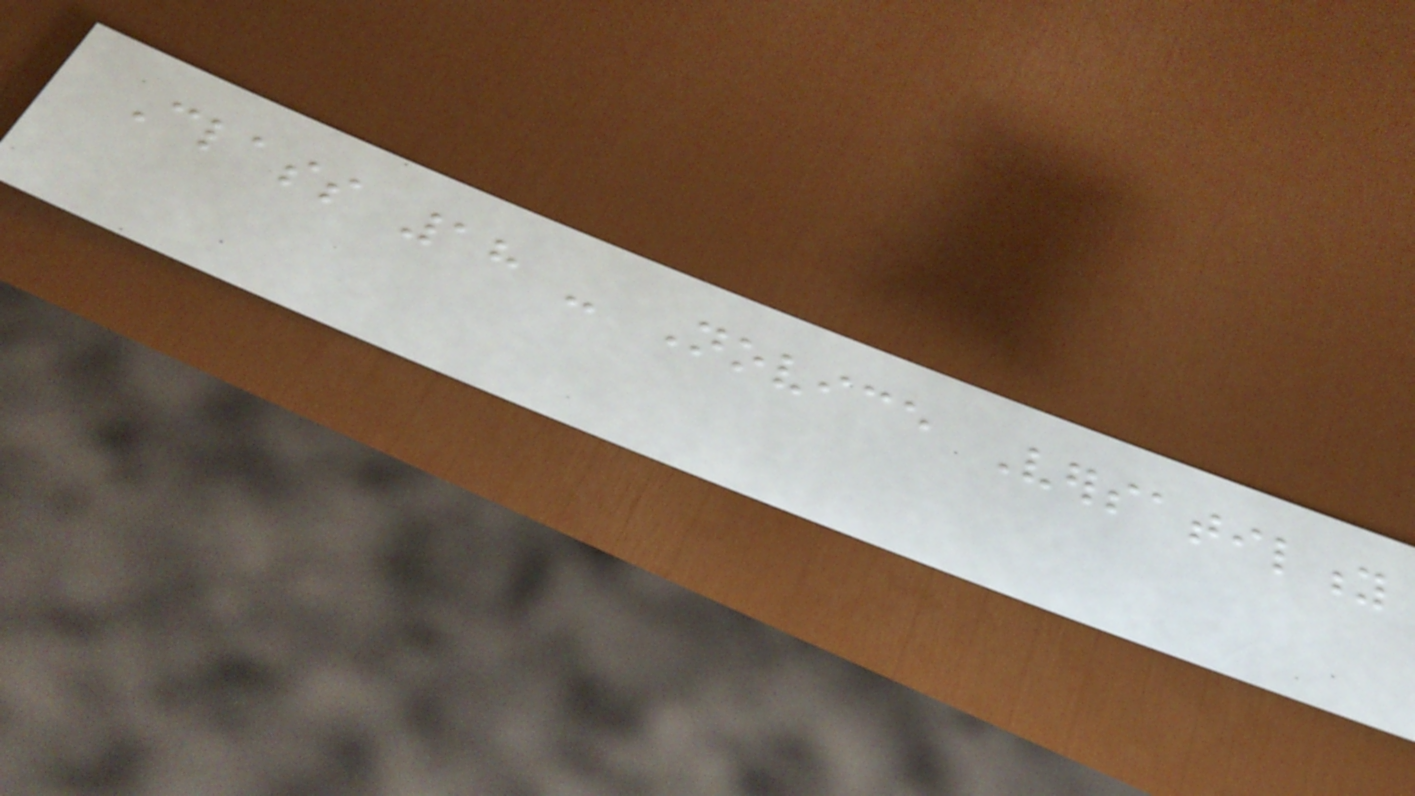Class 18 - Novice Versatility
